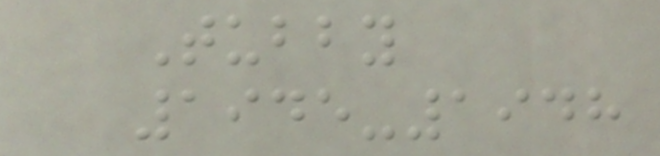Tubby
1945-1948
